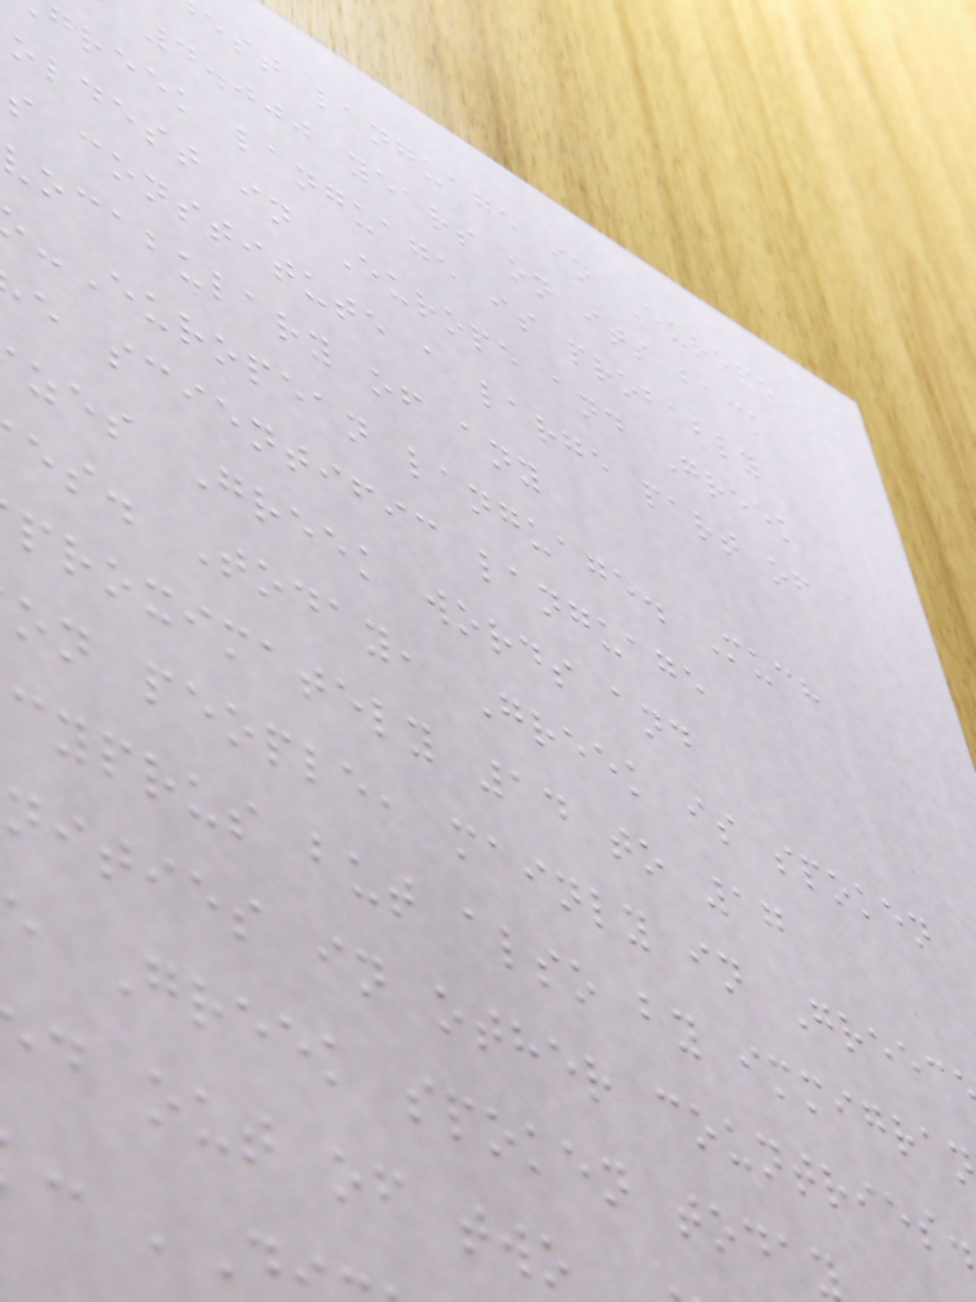est language in Europe
4.000 years on its back
greek language is probably
oldest in Europe and Greek
s constitute a large part of
vocabulary of any
-European language. Much
e scientific language
zes Greek words and
es. Today, Greek is spoken
proximately 14 to 17
on people, mainly in Greec
cyprus but also by immigra
nities in other countries.
e Greek spoken today
d out of two
